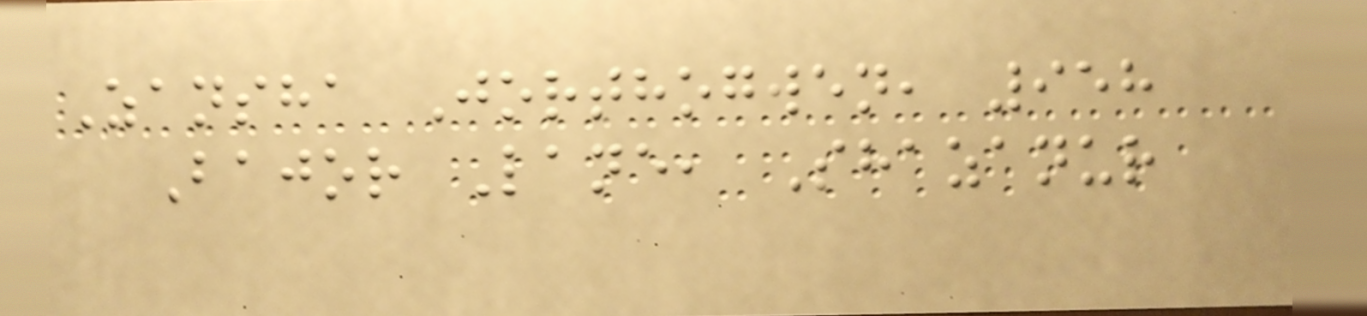Zansha Jorthogwen, 958
Bajor Lane, Shazanur
